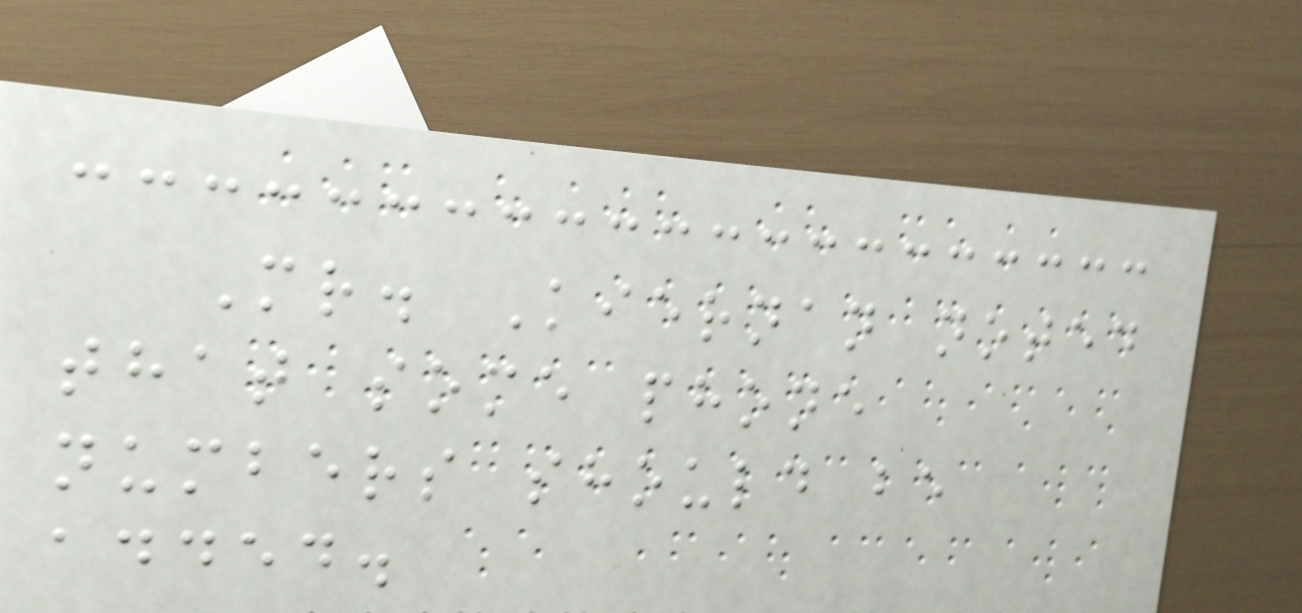Mr. Kiernan noted
that some phone
numbers should be
added.
